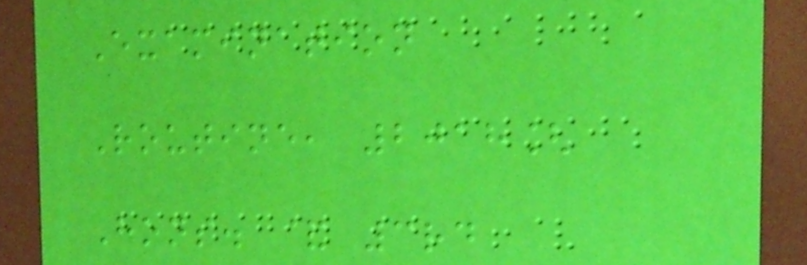Examination
Routine, 2018[
Hons. & 3rd
